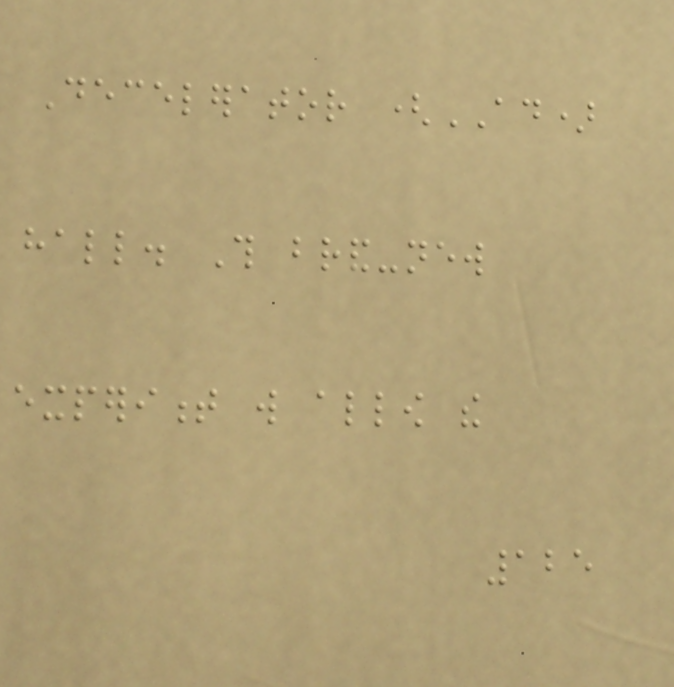Decelerator (AD)
hall. This brand-new
experiment will allow the
125
